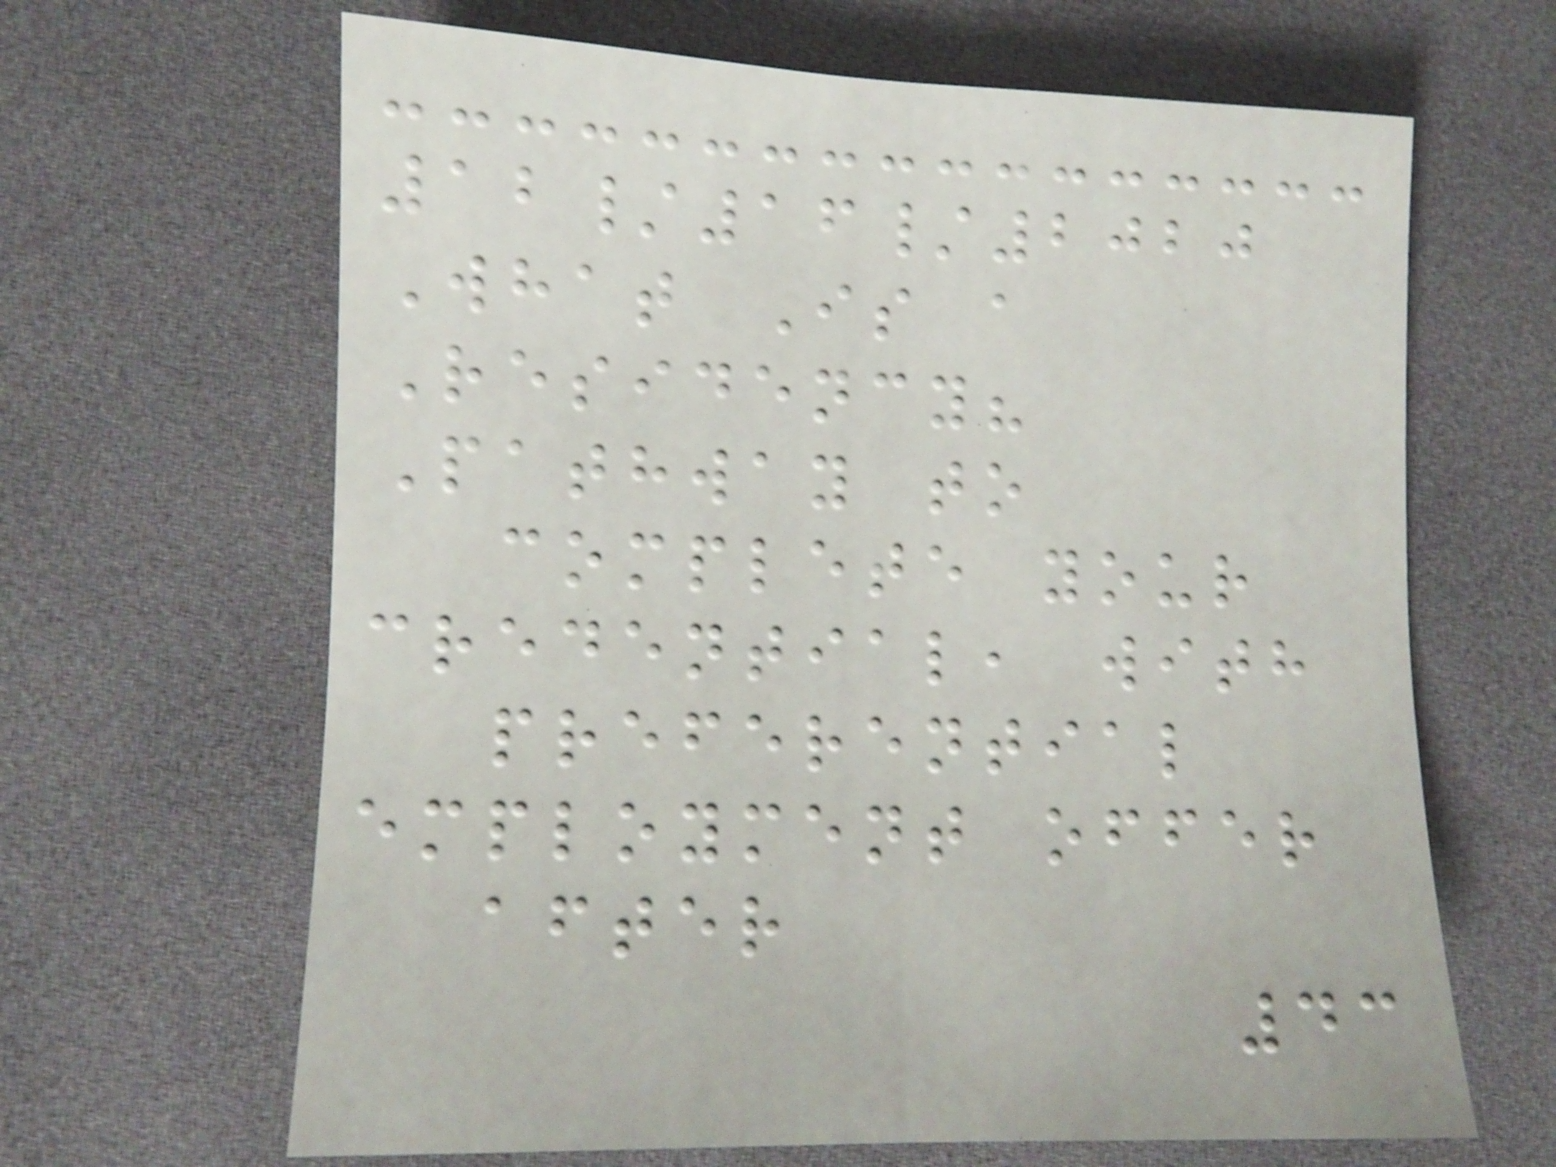12/16/2020
What Is a
Residency?
Pathway to
complete your
credential, with
preferential
employment offer
after
43
